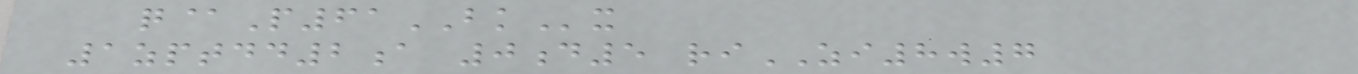q@P61BKx
1zptdd2a 0d5 riZI8w7
